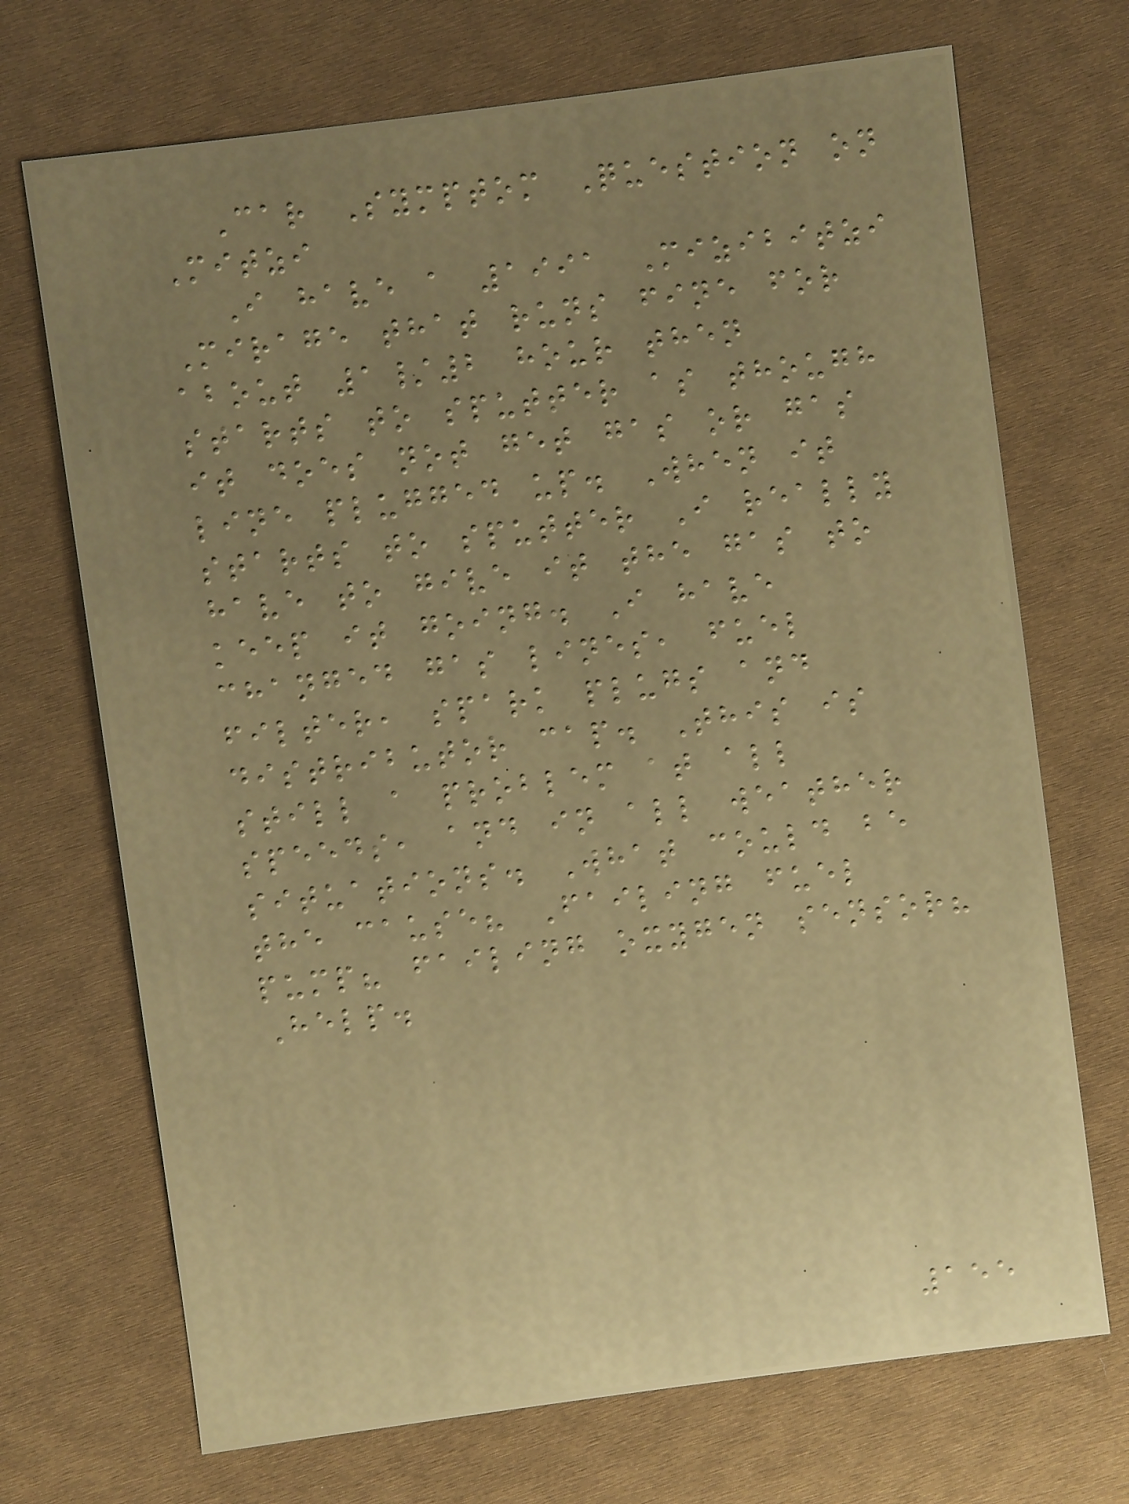Car Symptom Question on
Mitzi
I have a 1991 Mizibitzi
Mirage that runs fine for
about 1/2 hour then
starts to sputter as though
it does not get gas or gas
line plugged up. When it
starts to sputter I really
have to give it the gas to
keep it going. I have
changed gas lines, fuel
filter, spark plugs and
distributor cap. This is
still a problem at all
speeds, and in all weather
situations. What could be
the cause? Failing fuel
pump? failing oxygen sensor?
Help.
155
